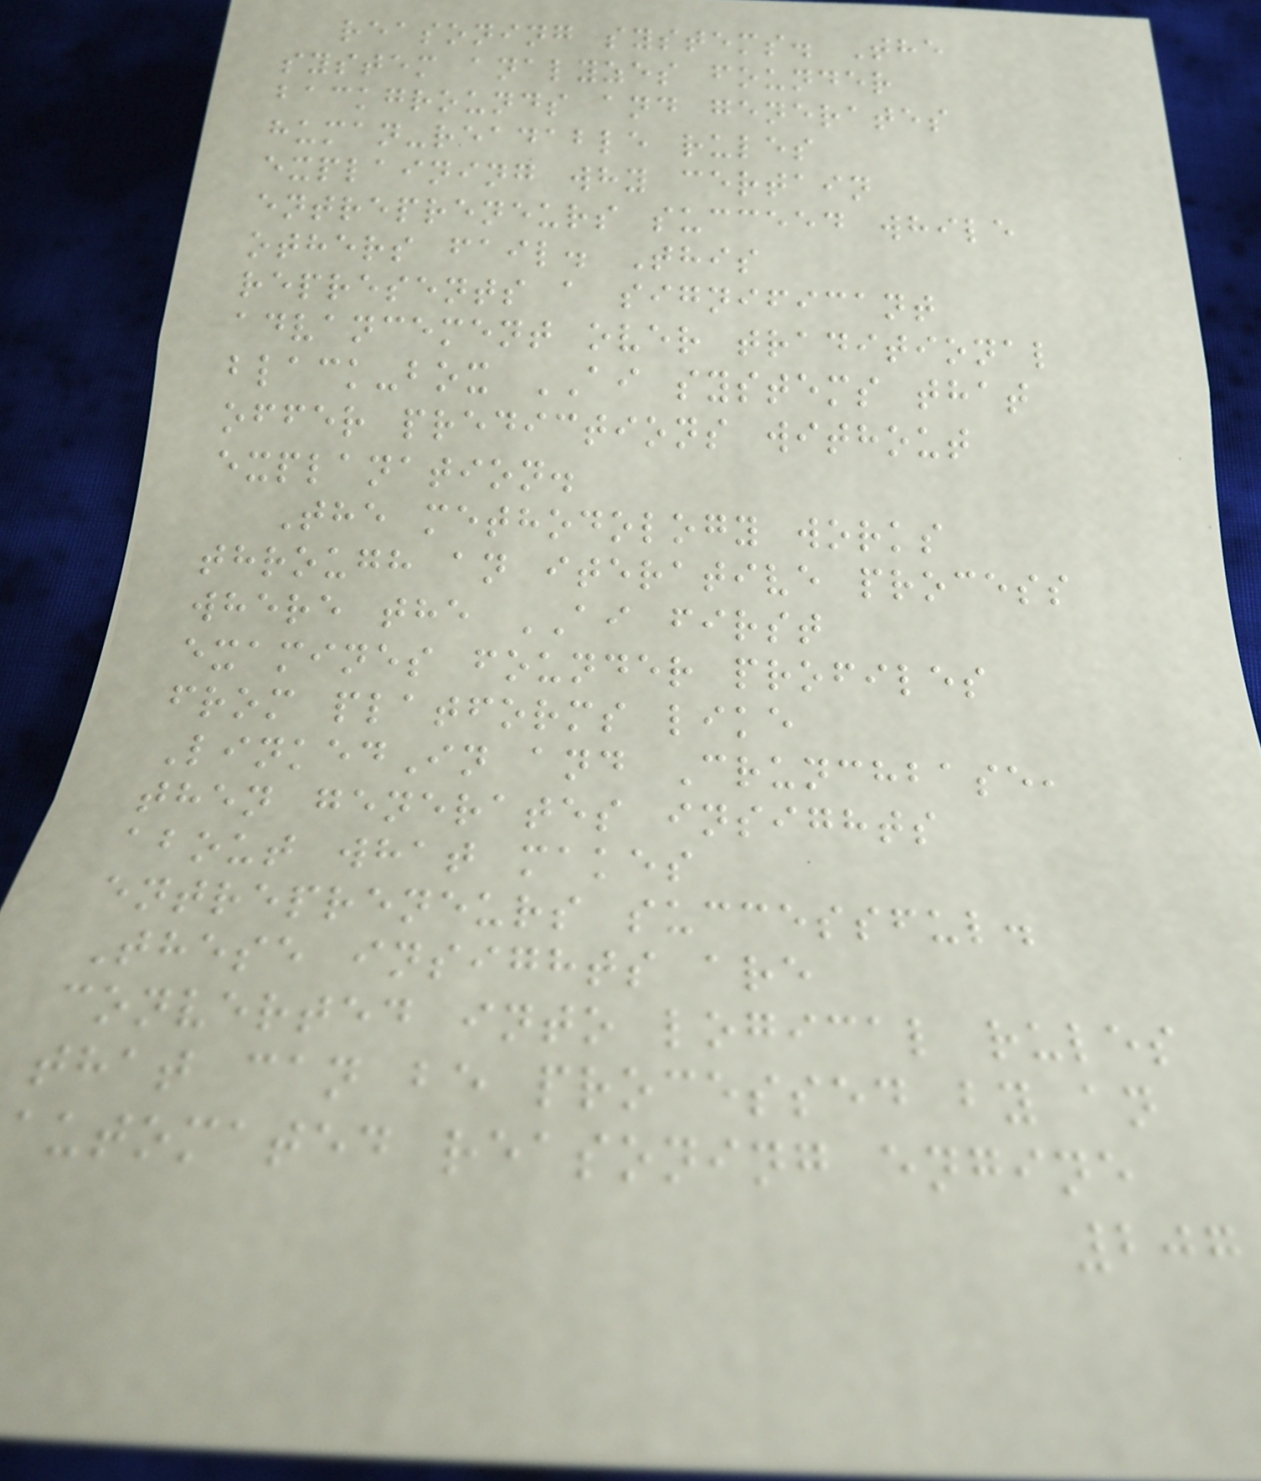reasoning systems. The
system analyzes founder
backgrounds and generates
human-readable rules
explaining why certain
entrepreneurs succeed while
others fail. This
represents a significant
advancement over traditional
black-box AI systems that
offer predictions without
explanation.
The methodology works
through an iterative process
where the AI first
examines founder profiles
from platforms like
LinkedIn and Crunchbase,
then generates insights
about what makes
entrepreneurs successful.
These insights are
converted into logical rules
that can be processed by an
automated reasoning engine
207
